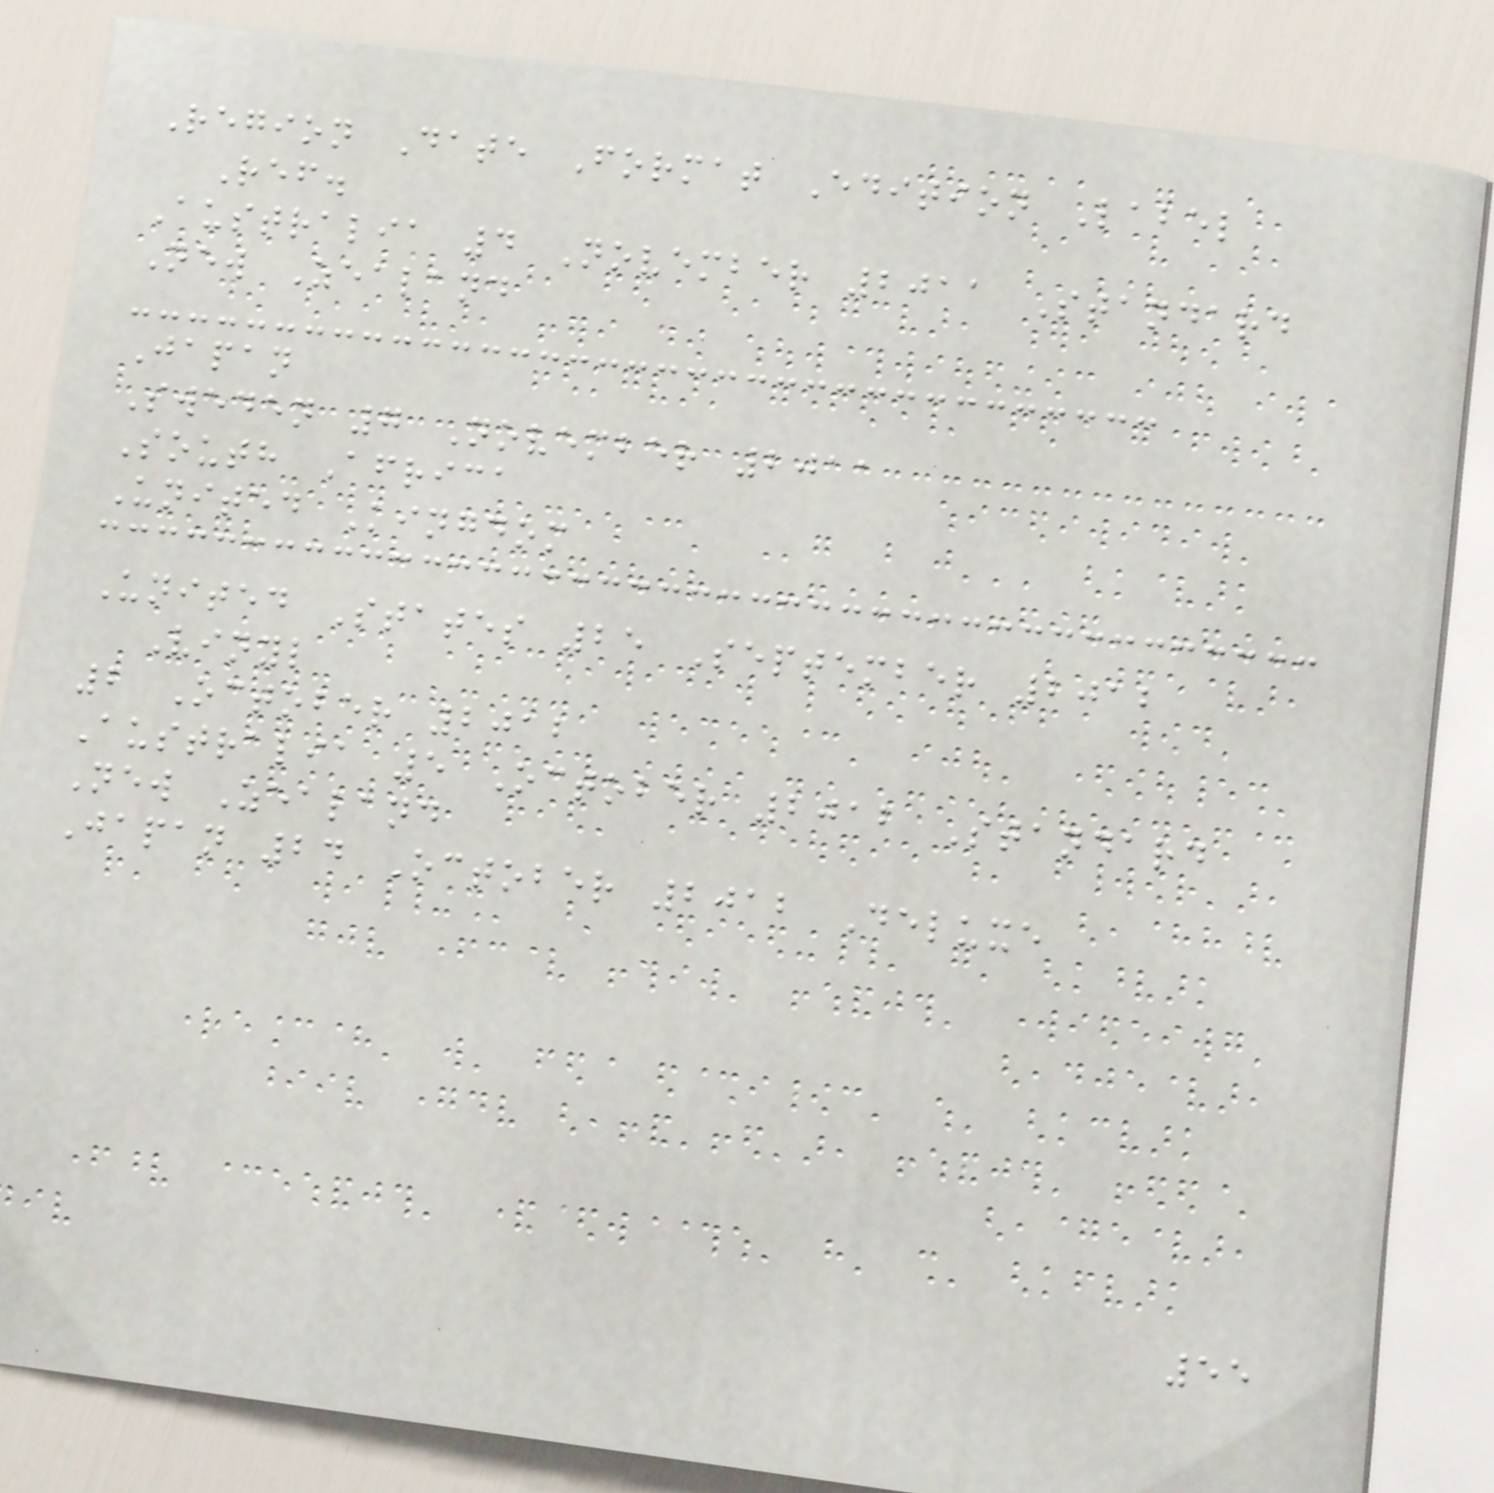Region Date Format Edition Label
Ref.
Australia 4 November 2011 Standard
New Zealand
Japan
Sweden 7 November 2011
South Africa
United Kingdom
United States 25 September 2012
Vinyl
2 October 2012
Australia 5 October 2012 Standard
New Zealand
Japan 24 October 2012 Deluxe
55
